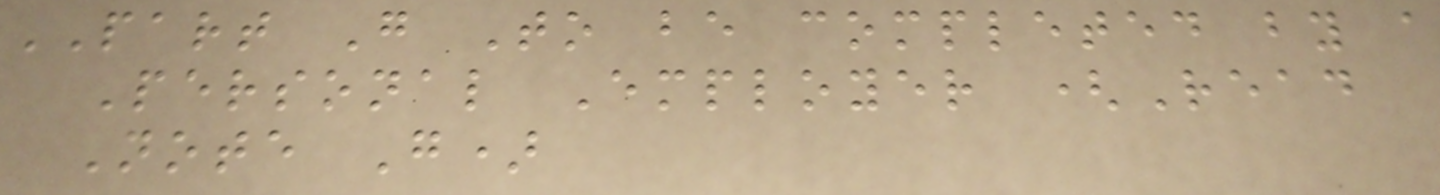PART G To be completed by a
Personal Employer (Read
Note G)
